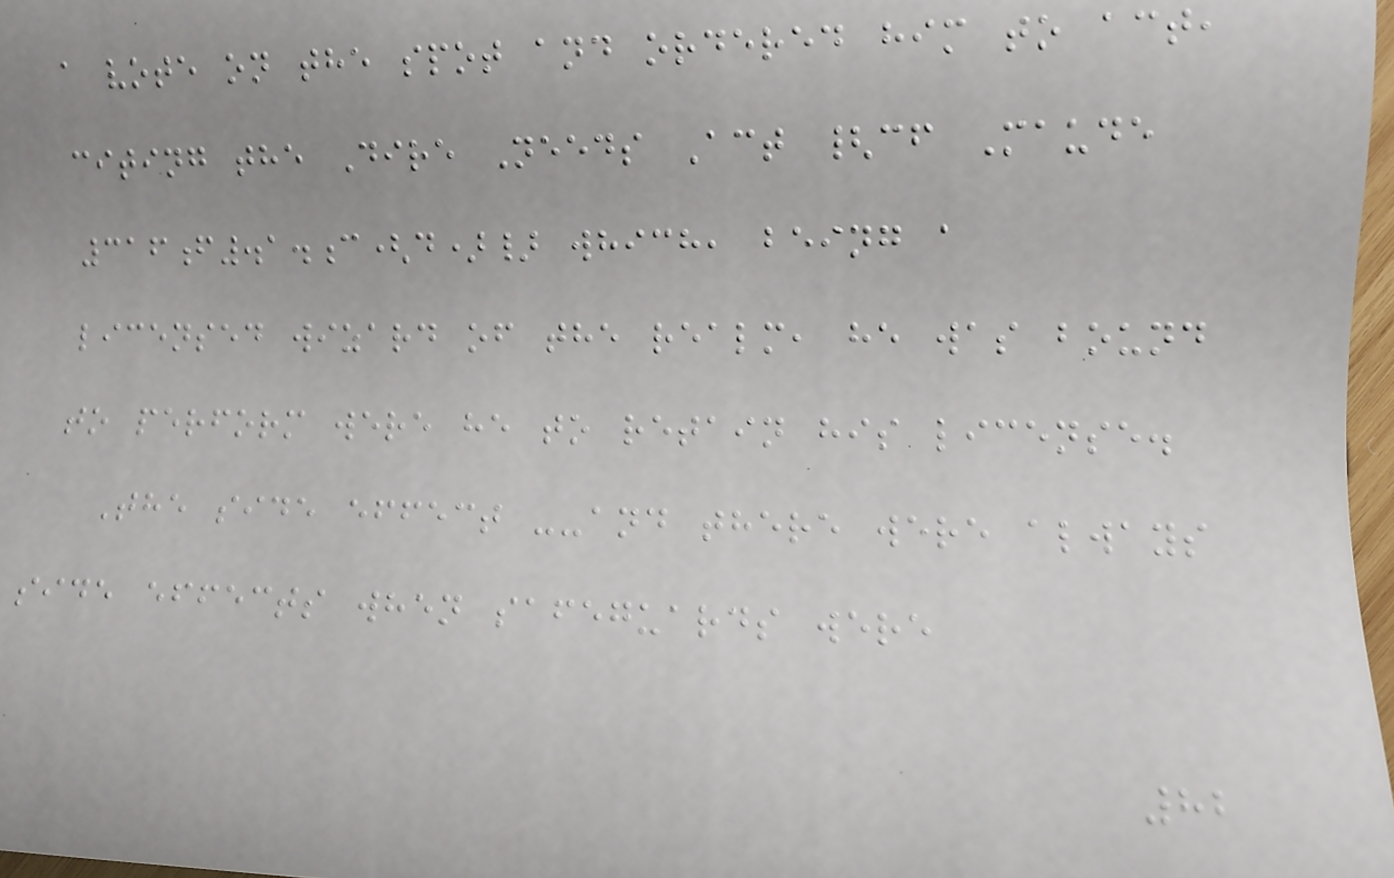a vote on the spot and ordered him to act,
citing the Dire Needs Act {cf Maude
316f.1.c(d)} which, being a
licensed wizard of the realm, he was bound
to perform were he to retain his license.
The side effect --and there were always
side effects when safeguards were
82
